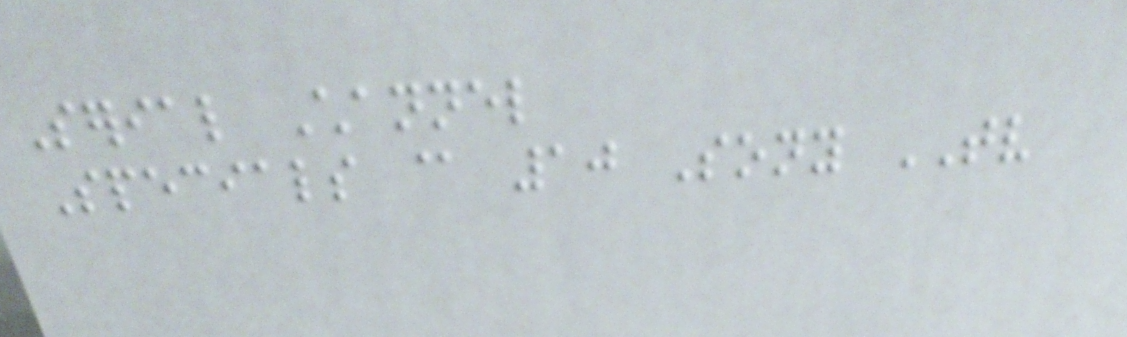Serial Channel
Specials @ 10 Sony TV
